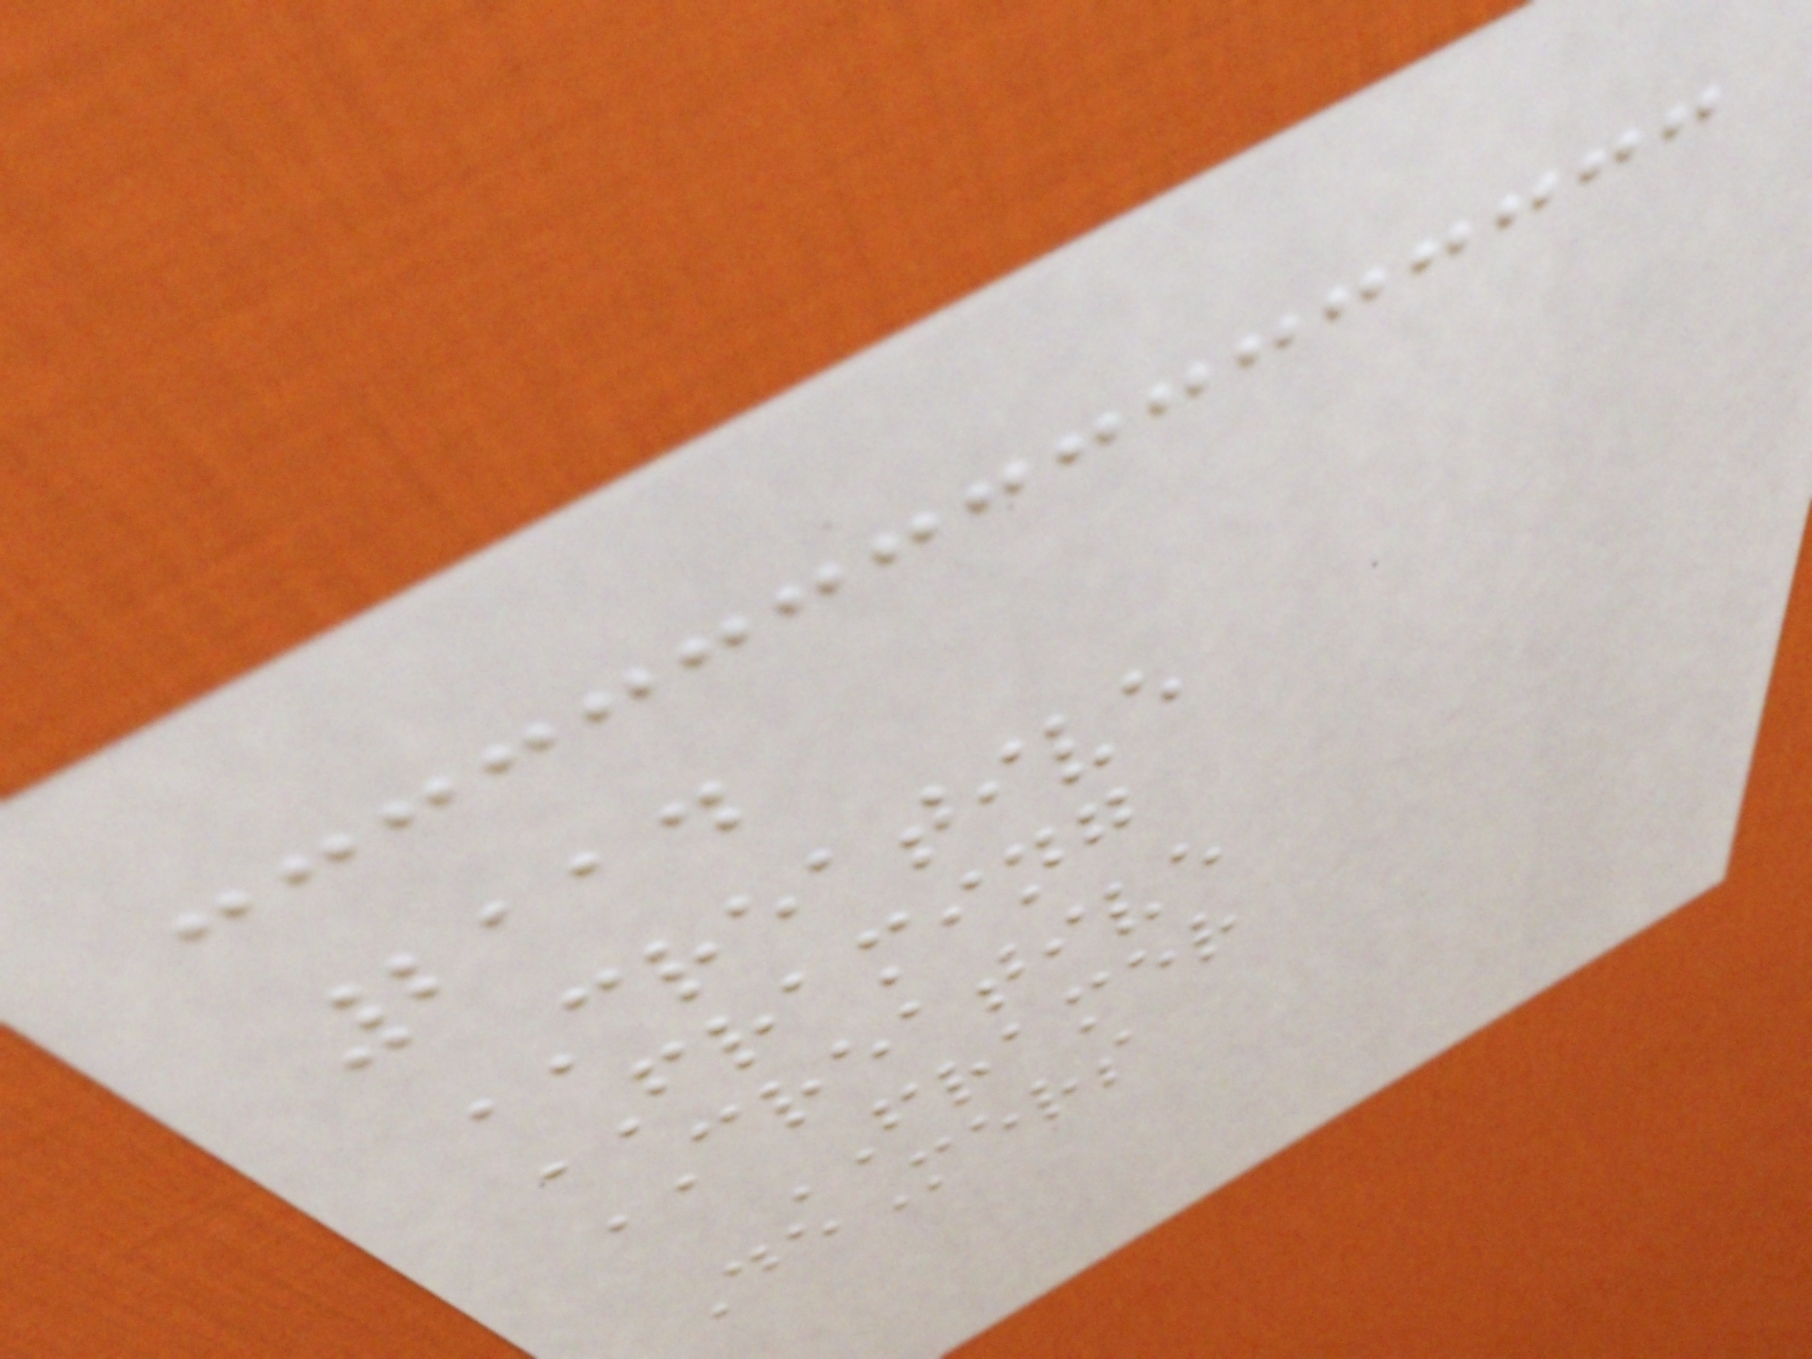2114
CREATIVE
FRAMING
CREATIVE
FRAMER
DeMers
